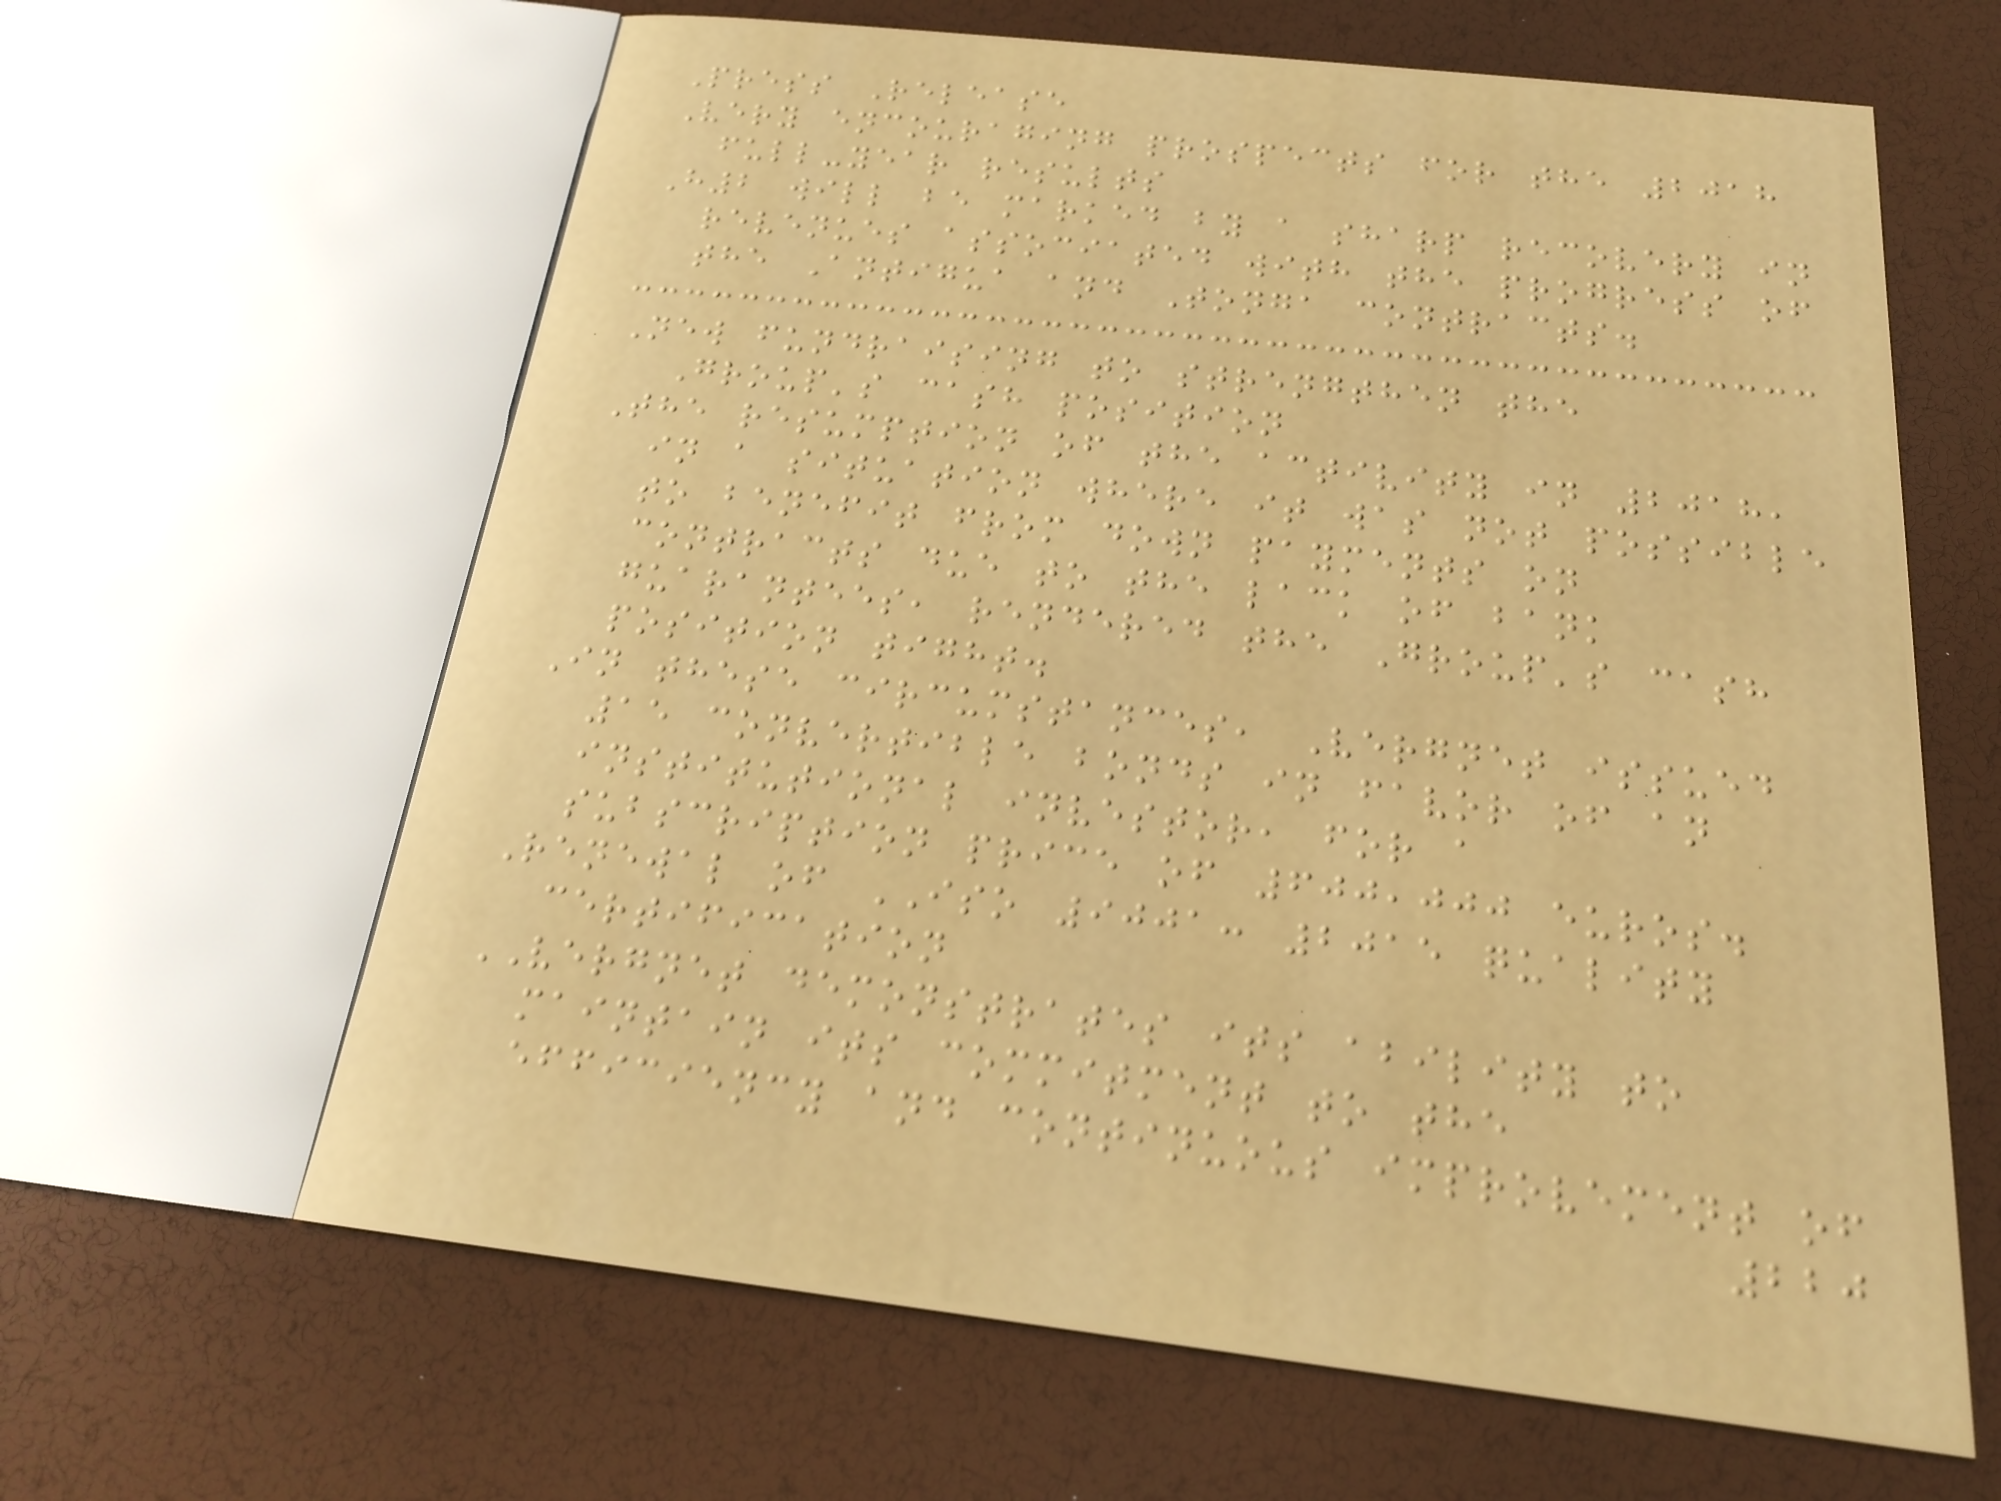Press Release
Very encouraging prospects for the 2018
full-year results
H2 will be marked by a sharp recovery in
revenues associated with the progress of
the Antigua and Tonga contracts.
New fundraising to strengthen the
Group's cash position
The resumption of the activity in 2018,
in a situation where it was not possible
to benefit from down payments on
contracts due to the lack of bank
guarantees, rendered the Group's cash
position tight.
In these circumstances, Vergnet issued
15 convertible bonds in favor of an
institutional investor, for a
subscription price of 600,000 euros.
Renewal of ISO 9001: 2015 quality
certification
VERGNET demonstrates its ability to
maintain its commitment to the
efficiency and continuous improvement of
220
